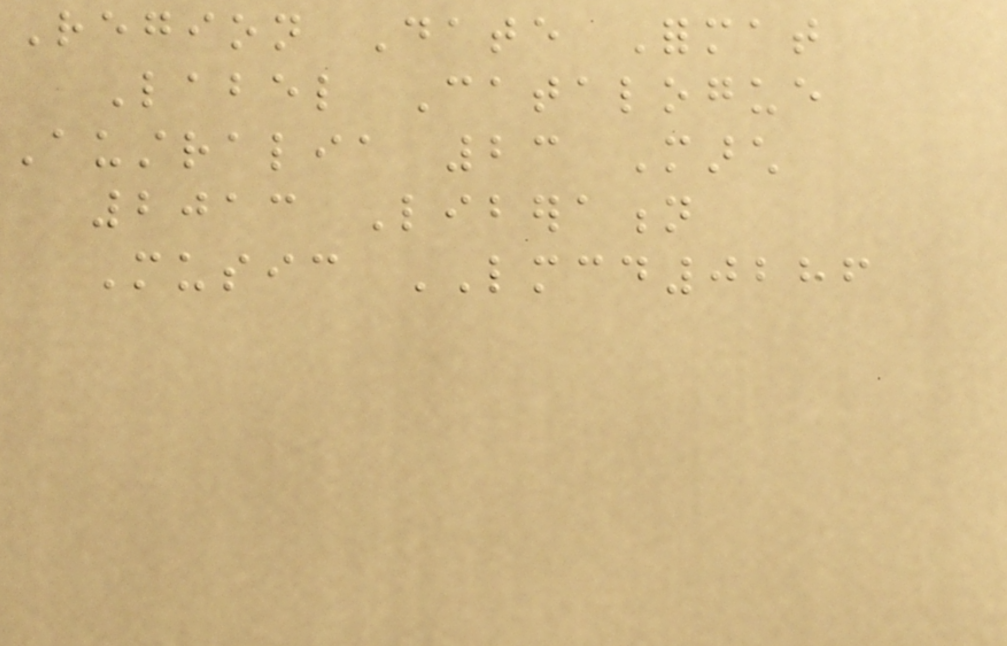Region Date Format
Label Catalogue
Australia 23 March
2013 Liberation
Music LMCD0286
